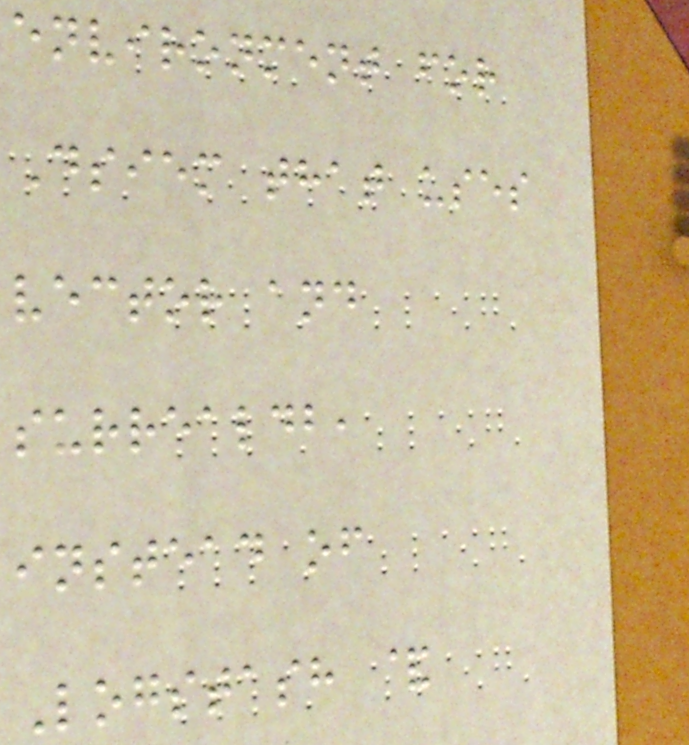environment for
Dsiem that uses
vector and
surrealdb,
instead of
Logstash &
